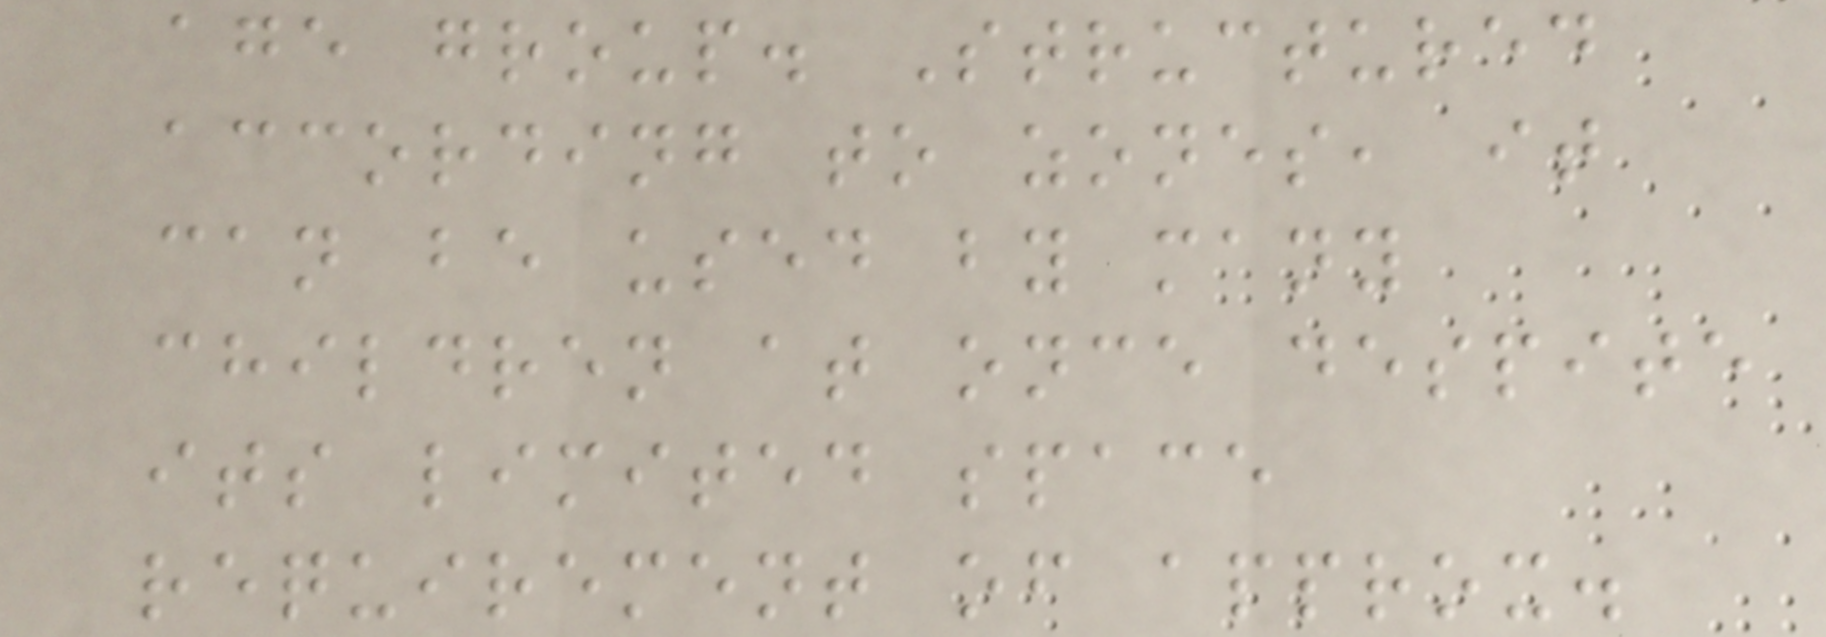age group. Structured
according to zones, it
can be used by many
children at once despite
its limited space
requirement of approx.
